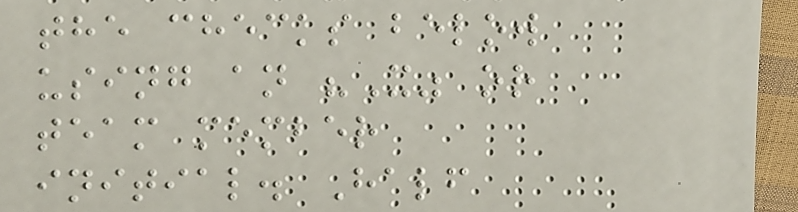the checks below
using an "X" or
team member
initial. Half
